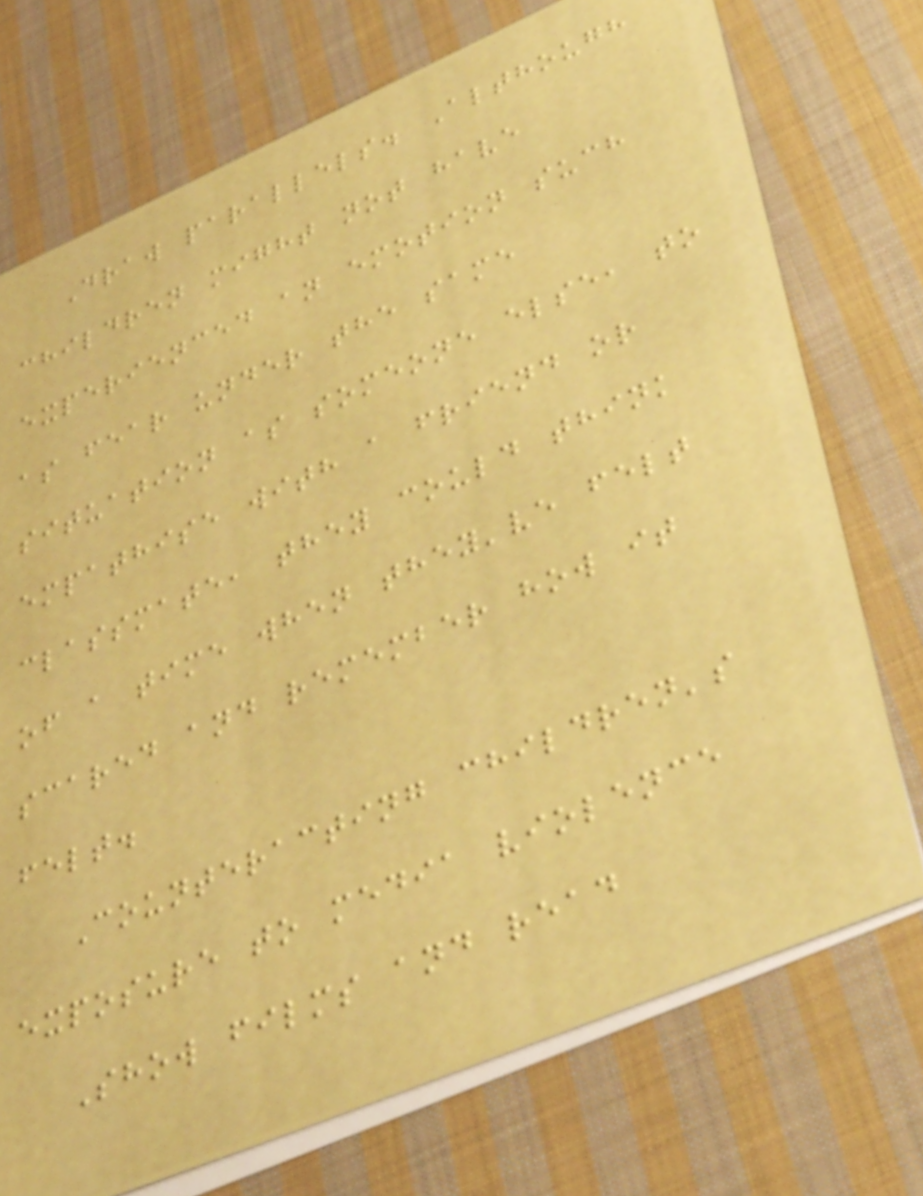Draw parallels. Although
children might not have
experienced an emotion such
as fear under the same
situation as someone else, to
empathise with a friend or
classmate, they could think
of a time when they've felt
scared and remember how it
felt.
Counteracting children's
exposure to media violence
Show films and read
